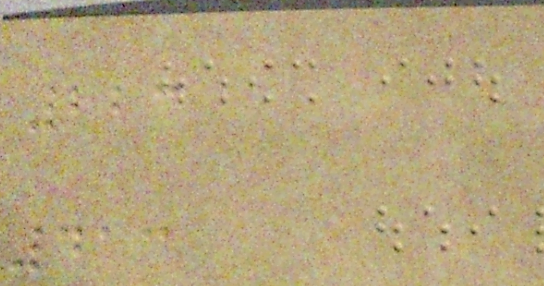223
413
